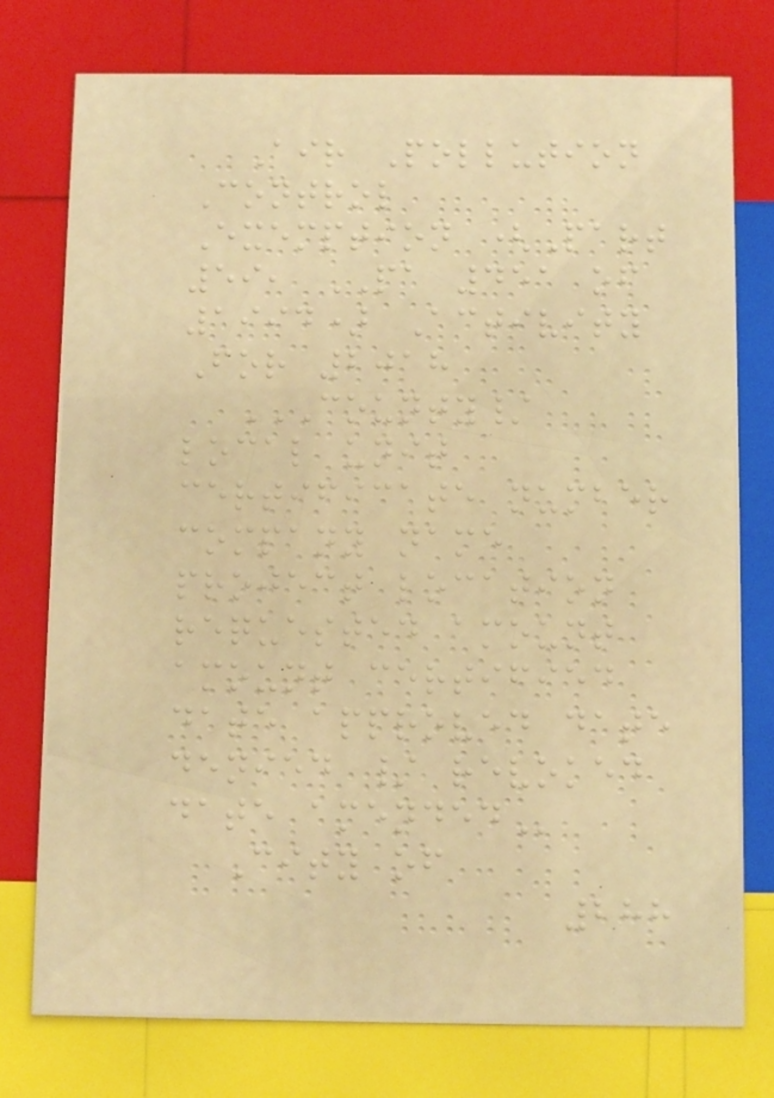Air Pollution
Control
Exemption (Part
59, PA 451 of
1994) Activity
For 2018
COUNTY/
LOCAL UNIT
CERTIFICATE NUMBER
COMPANY NAME
PROJECT LOCATION
REQUESTED AMOUNT
AMOUNT CERTIFIED
DATE APPROVED DATE
DENIED / REVOKED
DATE AMENDED
City of
288
